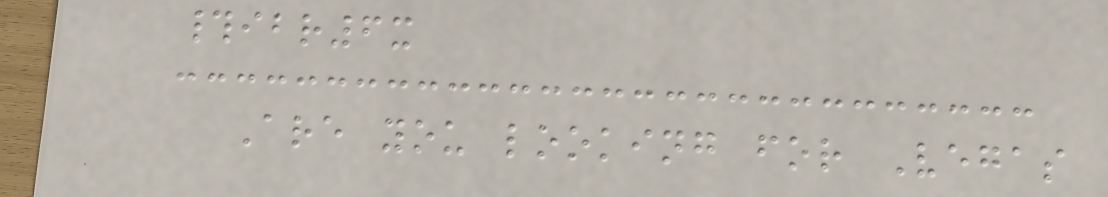#ibr6x
Are you looking for Vegas
